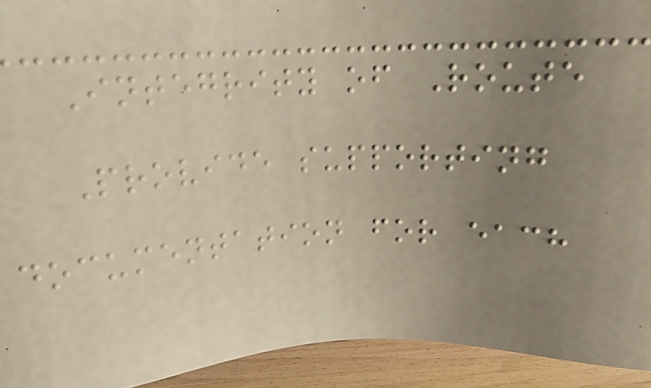Integrity of Route
Provide supporting
documentation for each
